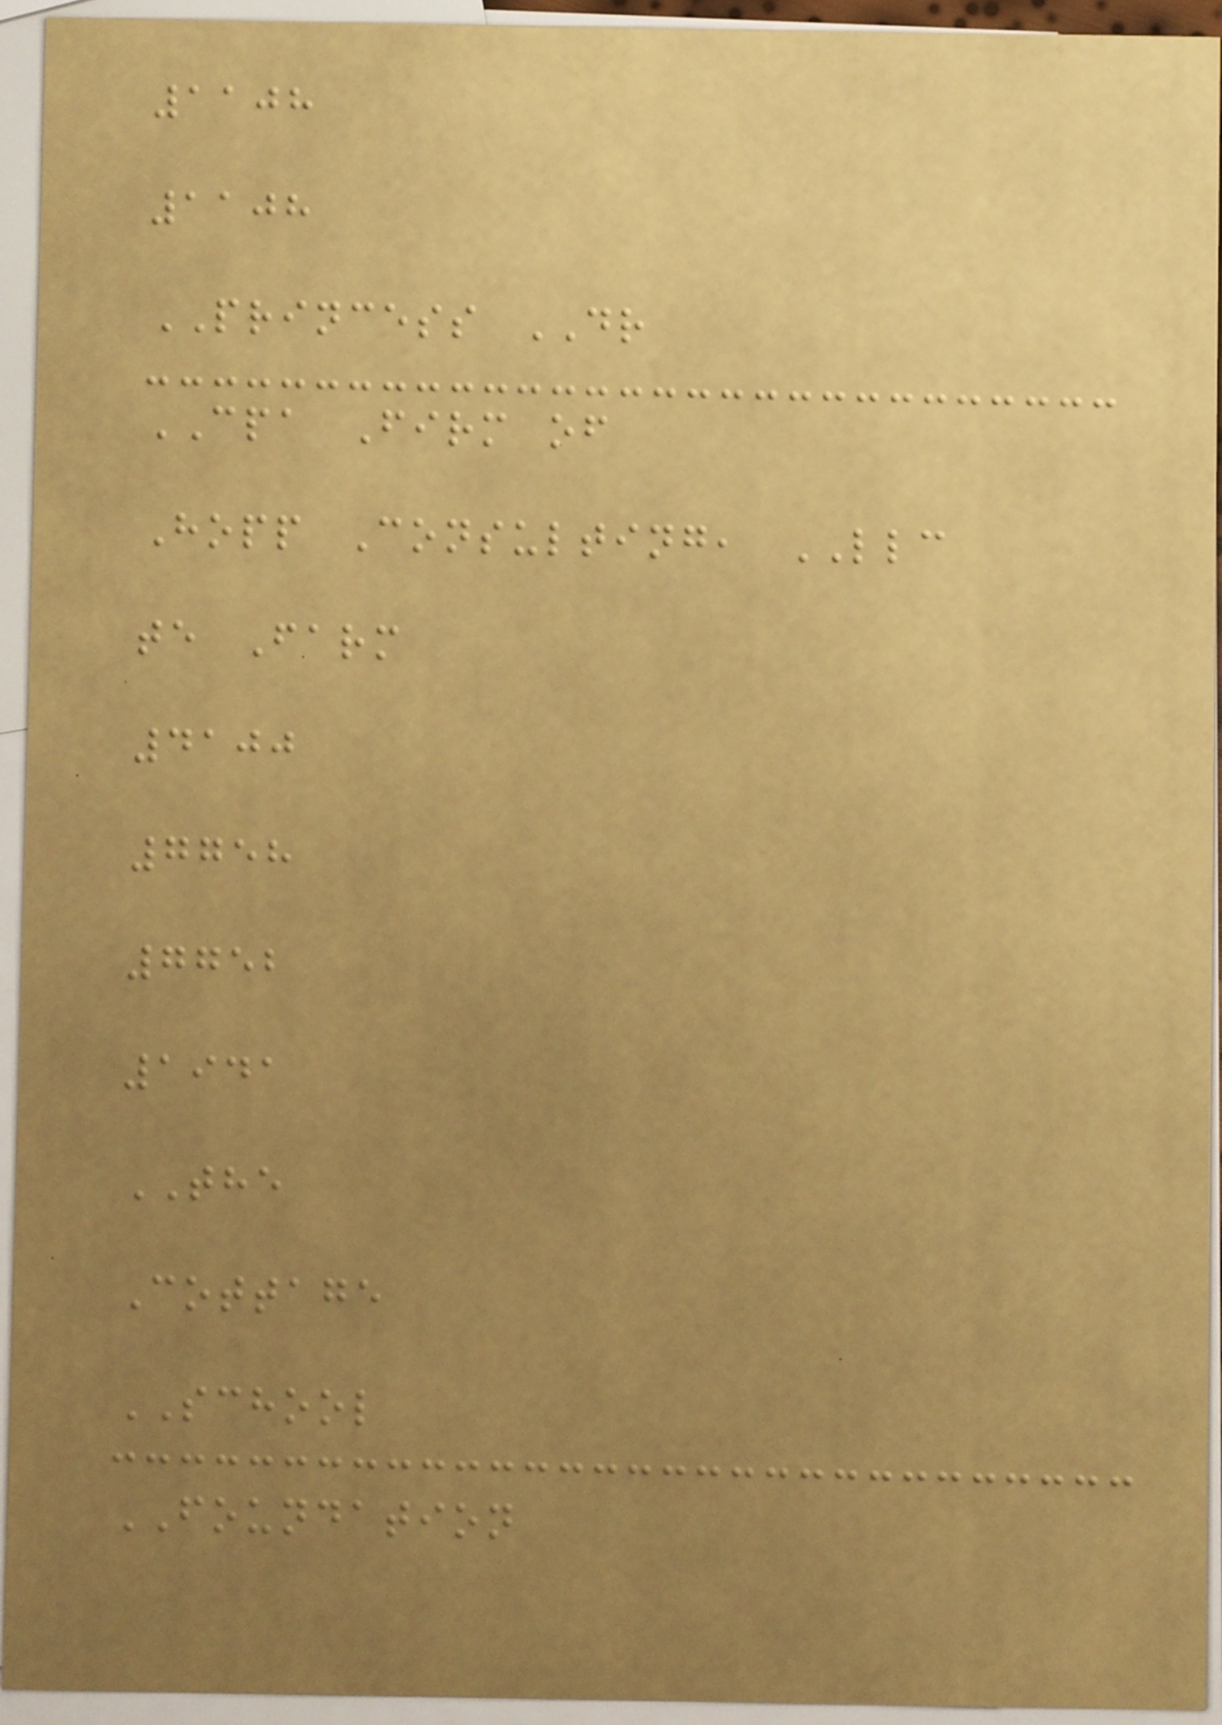1108
1108
PRINCESS DR
CPA Firm of
Hopp Consulting, LLC
te Farm
4100
7758
7752
1941
THE
Cottage
SCHOOL
FOUNDATION
